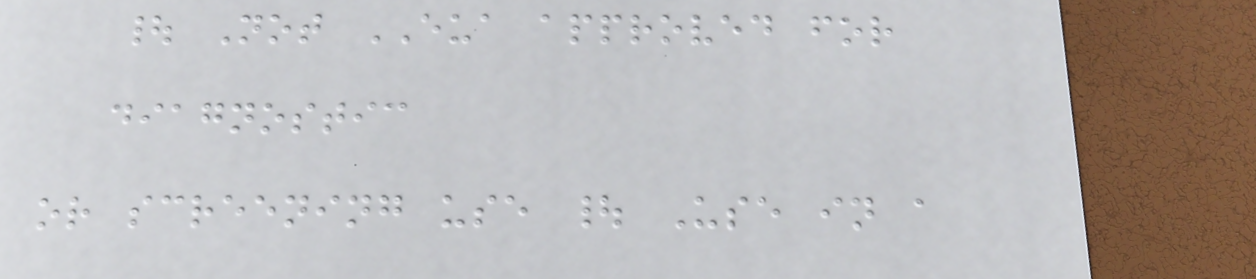| Not EUA approved for
diagnostic
or screening use | Use in a
